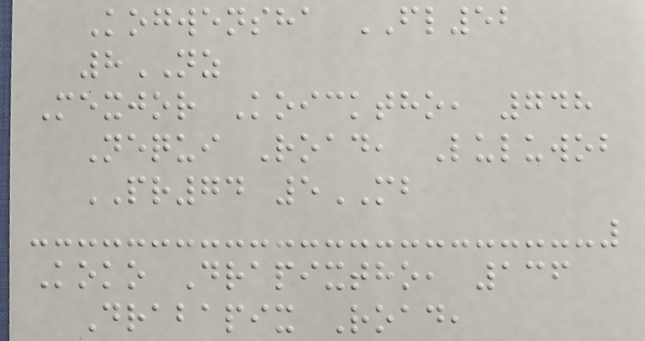Kogwensha FL52
8NZ
Mexjor Koicktho, 748
Nequi Road, Luluwob
PR74 5MB
Koko Drapixtho, 136
Drabapix Road,
